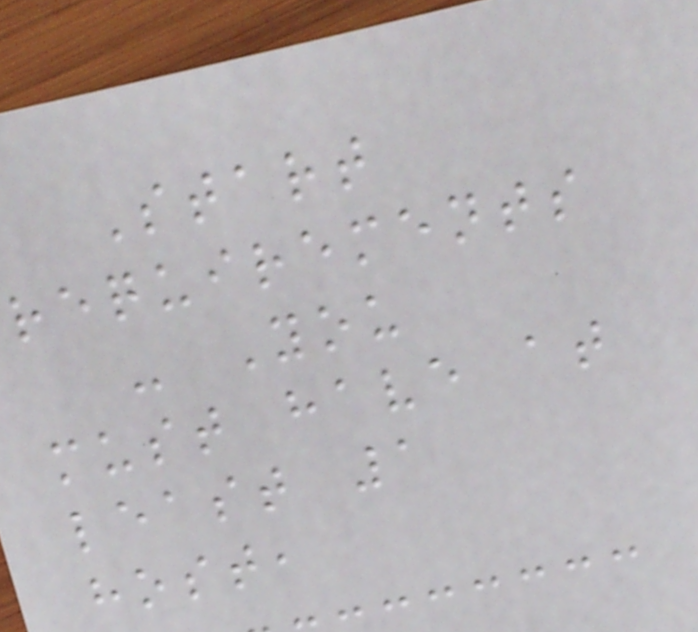Start
requirements
- You
must have at
least 1
host,
